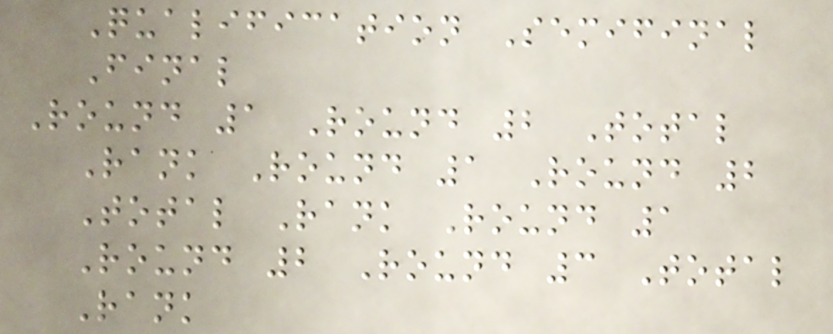Qualification Semifinal
Final
Round 1 Round 2 Total
Rank Round 1 Round 2
Total Rank Round 1
Round 2 Round 3 Total
Rank
